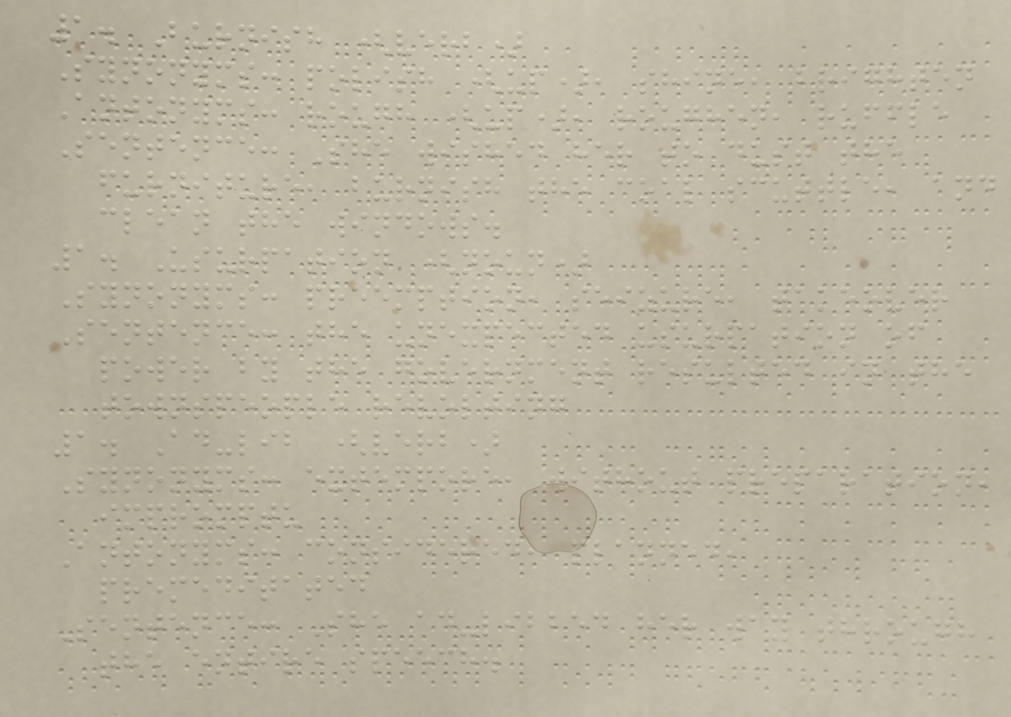1. Burnish (verb)
Synonyms: polish (up), shine, brighten
Antonyms: rough (up), roughen, ruffle
Sentence: She wished her to dust the
furniture, burnish the coal scuttle, and
clean the windows.
1. Usurpation (noun)
Synonyms: preemption, seizure, takeover
Sentence: the unexpected usurpation of
power by the government resulted in the
townspeople revolting
1. Ad-lib (verb)
Synonyms: extempore, without preparation,
impromptu
Antonyms: considered, planned,
premeditated
Sentence: She ad-libbed her way through
the entire speech.
